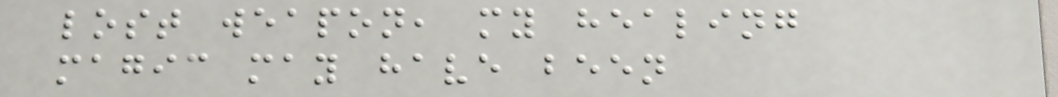lost weapon, my healing
magic may have been
